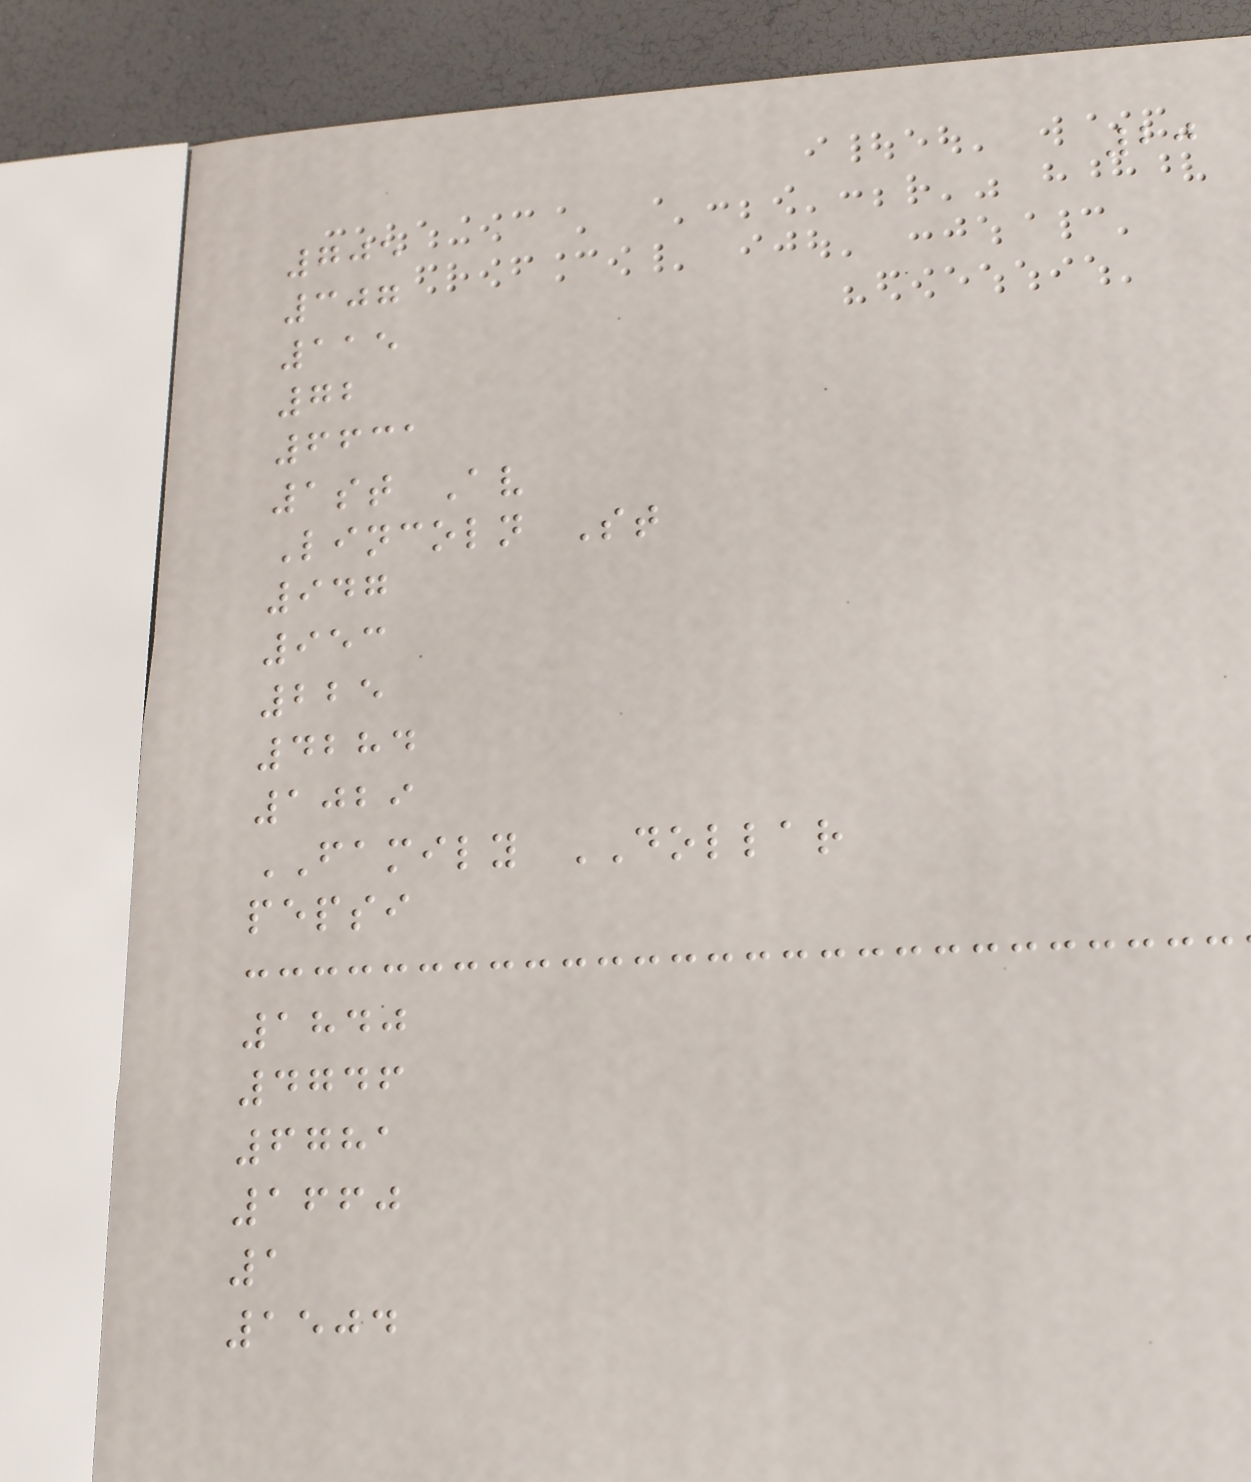20
705
307
115
72
6631
1st Av
Lincoln St
947
953
225
4284
1029
FAMILY DOLLAR
pepsi
1840
4746
6781
1660
1
1504
